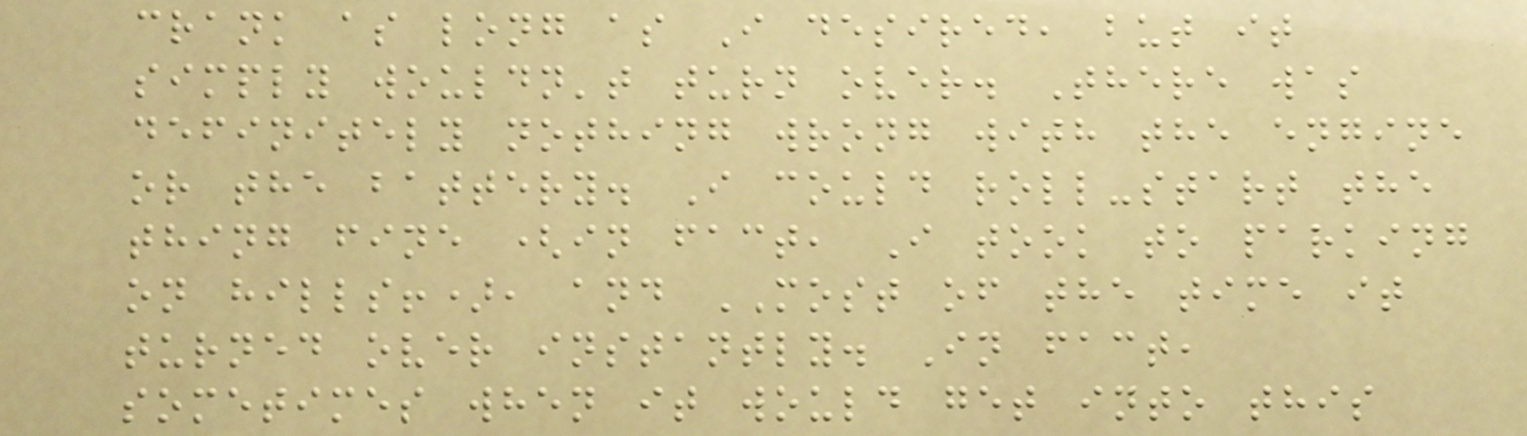crank as long as I desired, but it
simply wouldn't turn over. There was
definitely nothing wrong with the engine
or the battery. I could roll-start the
thing fine (in fact, I took to parking
on hills!), and MOST of the time it
turned over instantly. In fact,
sometimes when it would get into this
